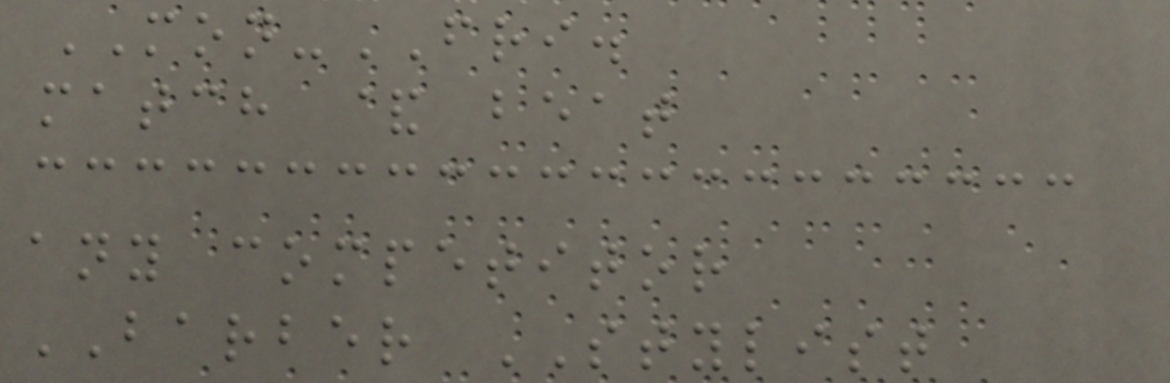MON-FRI.
match & beat
any competitor
BARBER STYLIST
